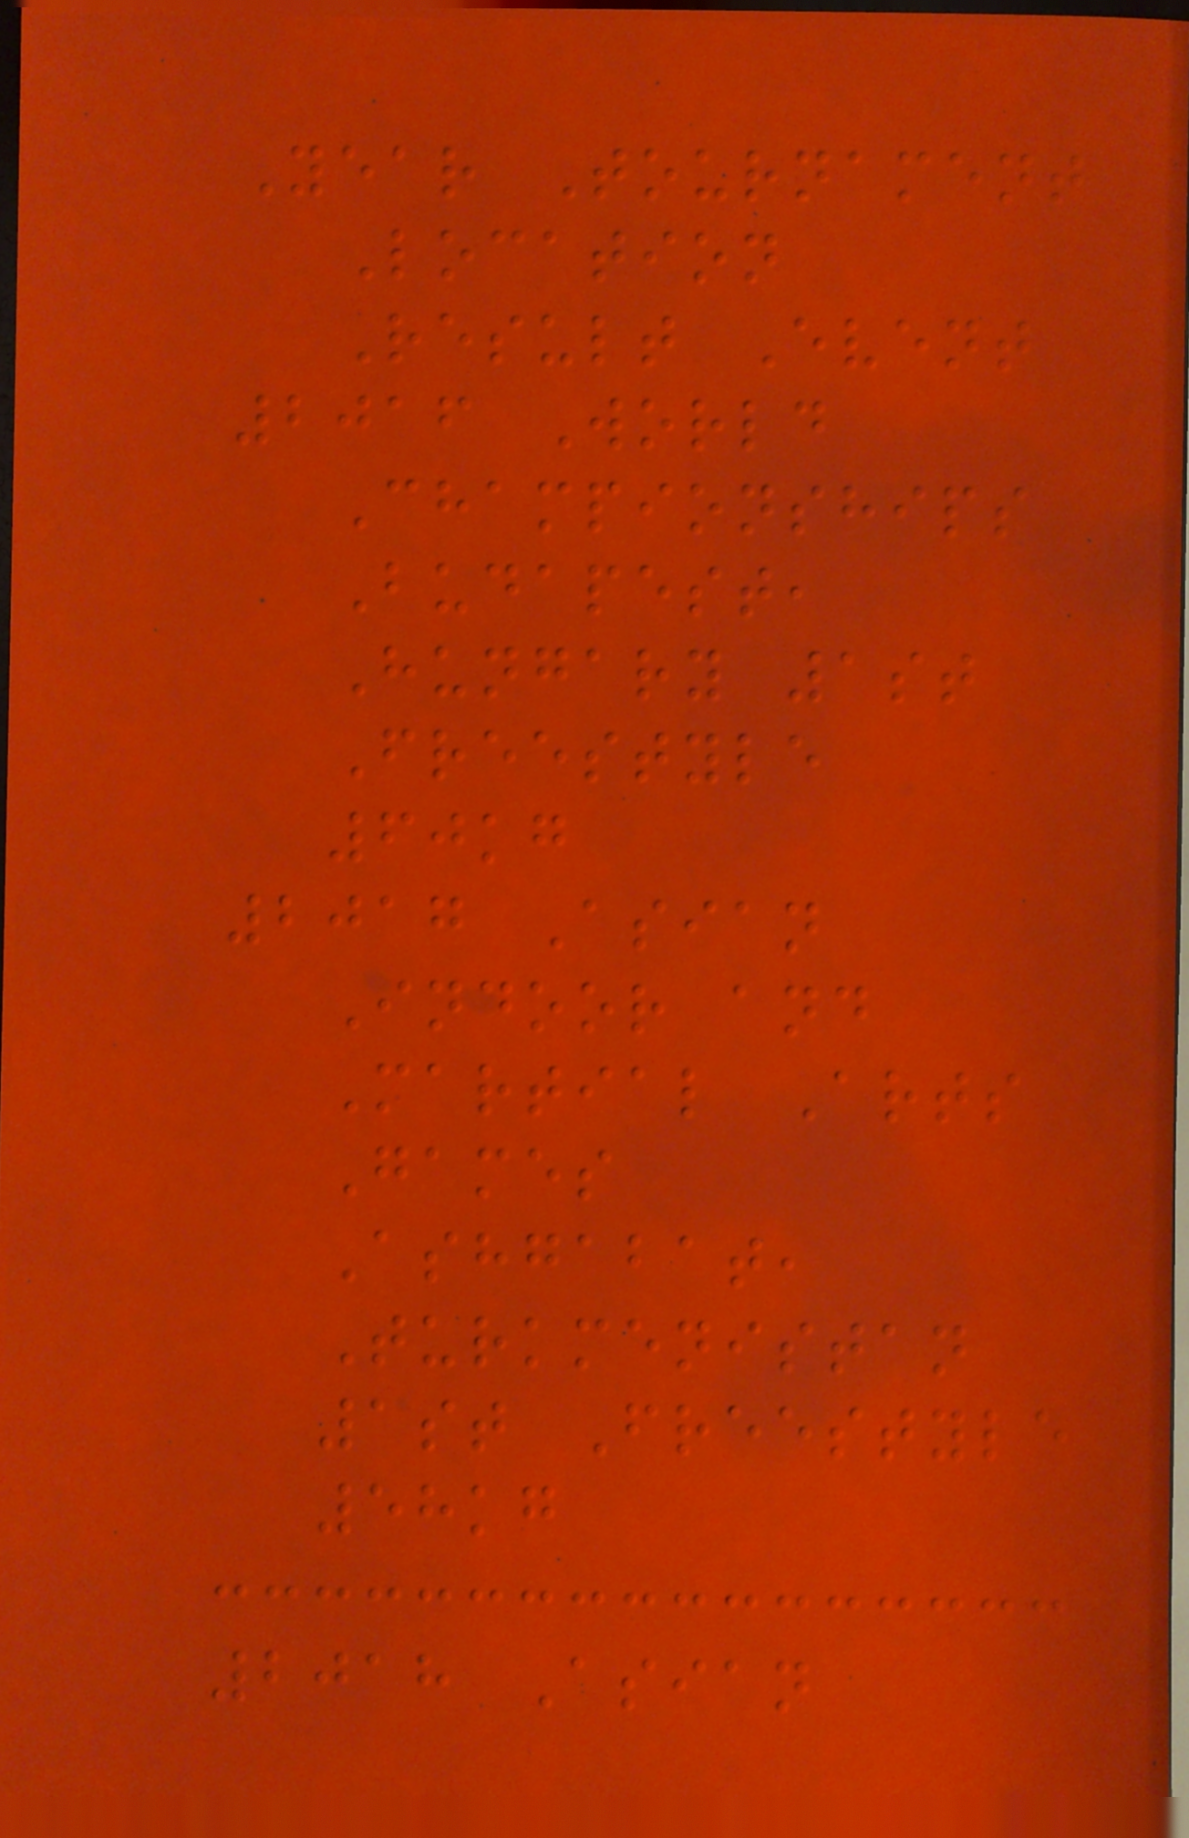Year Tournament
Location
Result Event
2016 World
Championships
Budapest,
Hungary 1st
Freestyle
60kg
2017 Asian
Indoor and
Martial Arts
Games
Ashgabat,
Turkmenistan
1st Freestyle
58kg
2018 Asian
